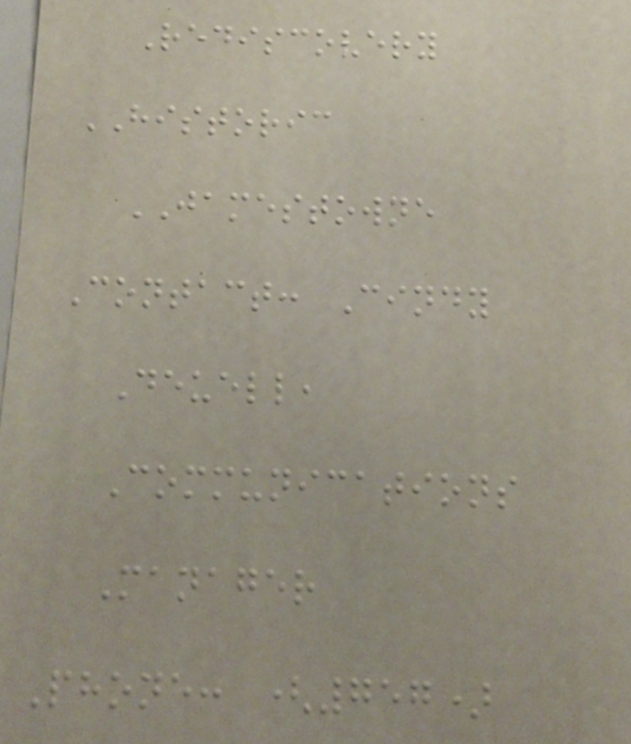Rediscovery
HISTORIC
JAMESTOWNE
Contact: Cindy
Deuell,
Communications
Manager
Phone: (757)
